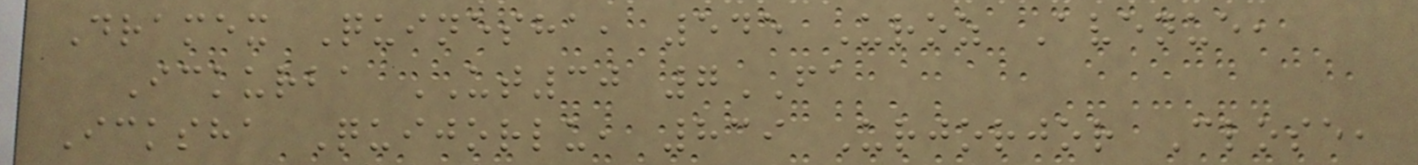Dramex Quinesha, 545 Uroz Avenue,
Ickurba UT30 7FA
Icksha Quijorlu, 839 Urjorjor Close,
